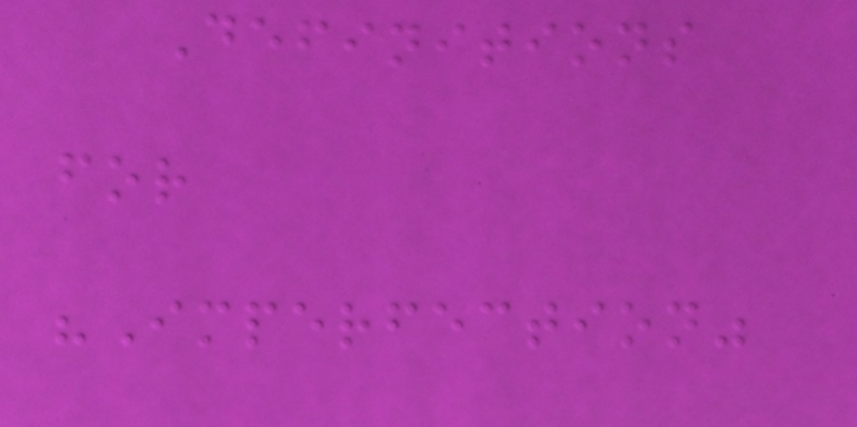Definitions
for
"Imperfection"
